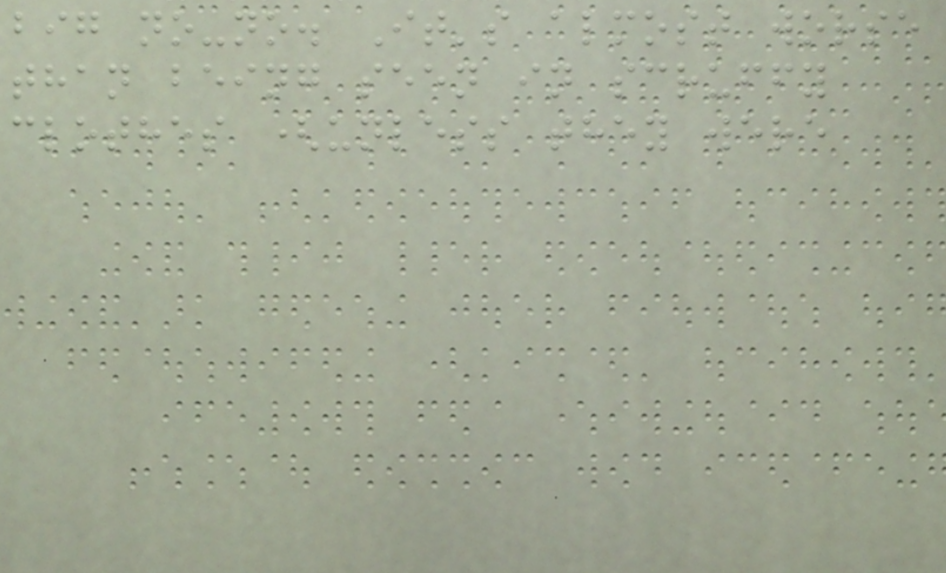big no-no. It's almost worse
than being seen in scruffy
clothes (unless they were
